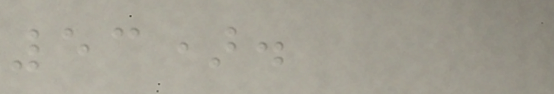53).
